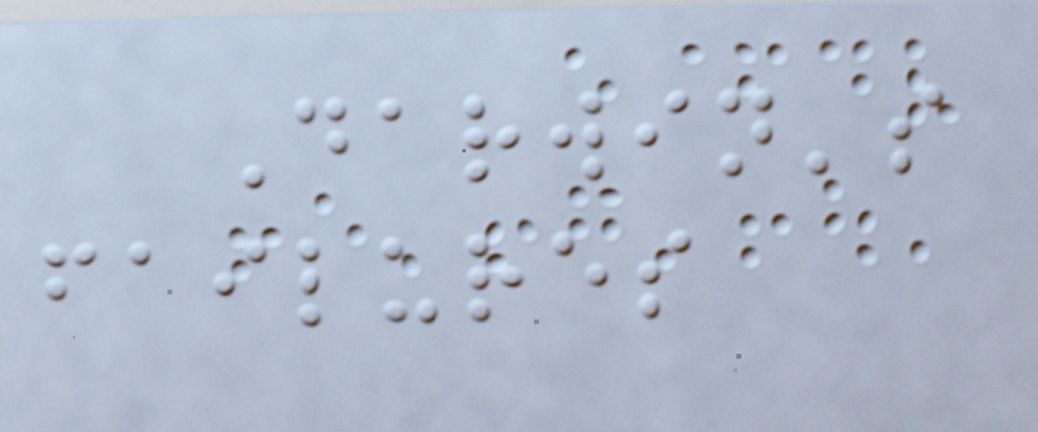Darwin's
failures
